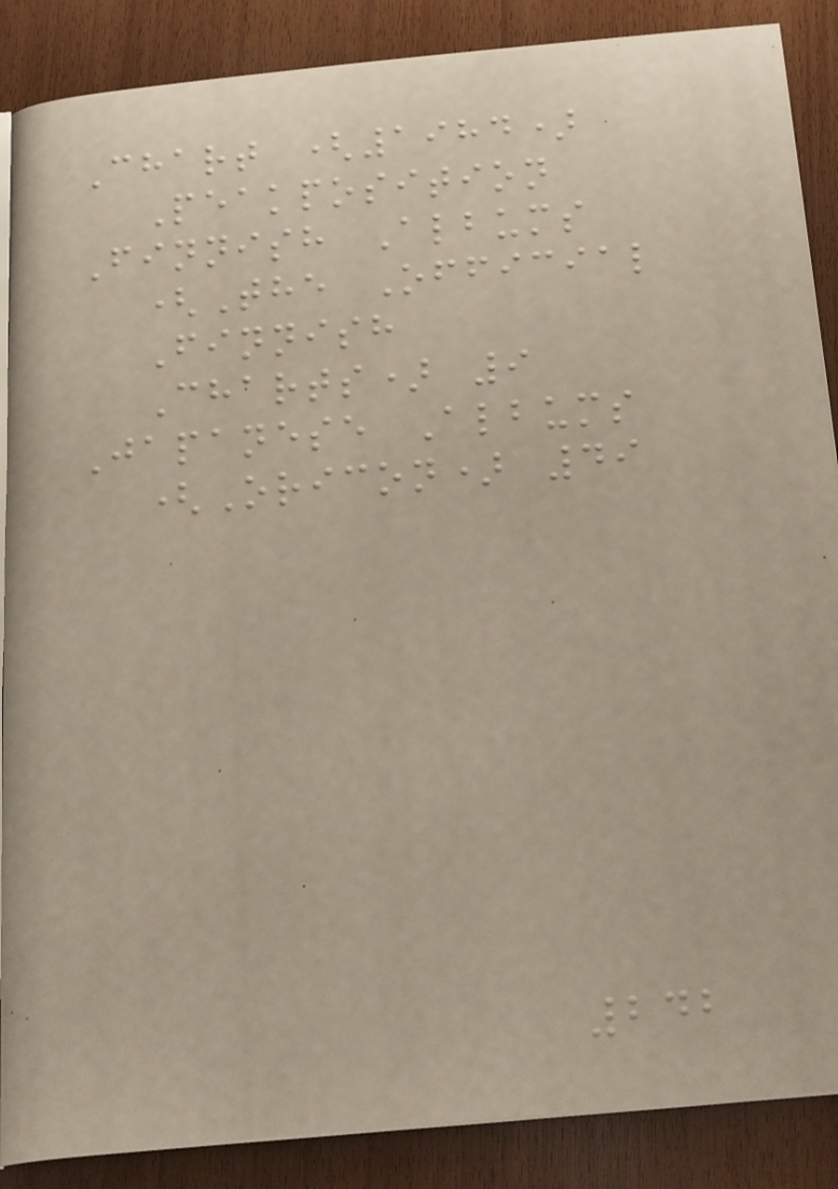Chart (1984)
Peakposition
Finnish Albums
(The Official
Finnish
Charts) 9
Japanese Albums
(Oricon) 49
242
